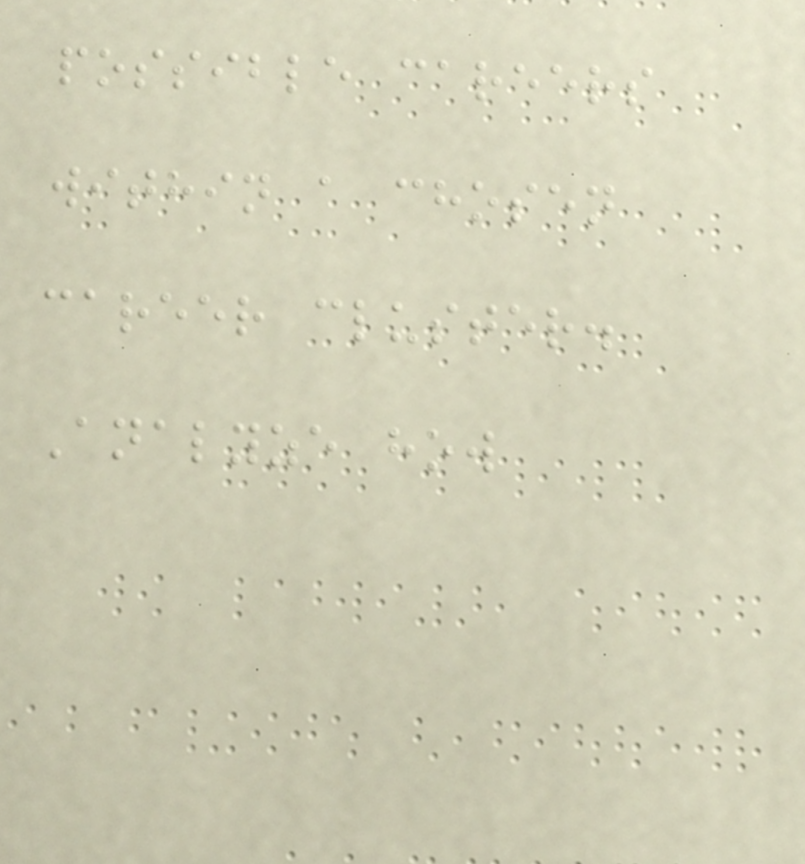possible careers
within a chosen
career cluster.
Analyze how
